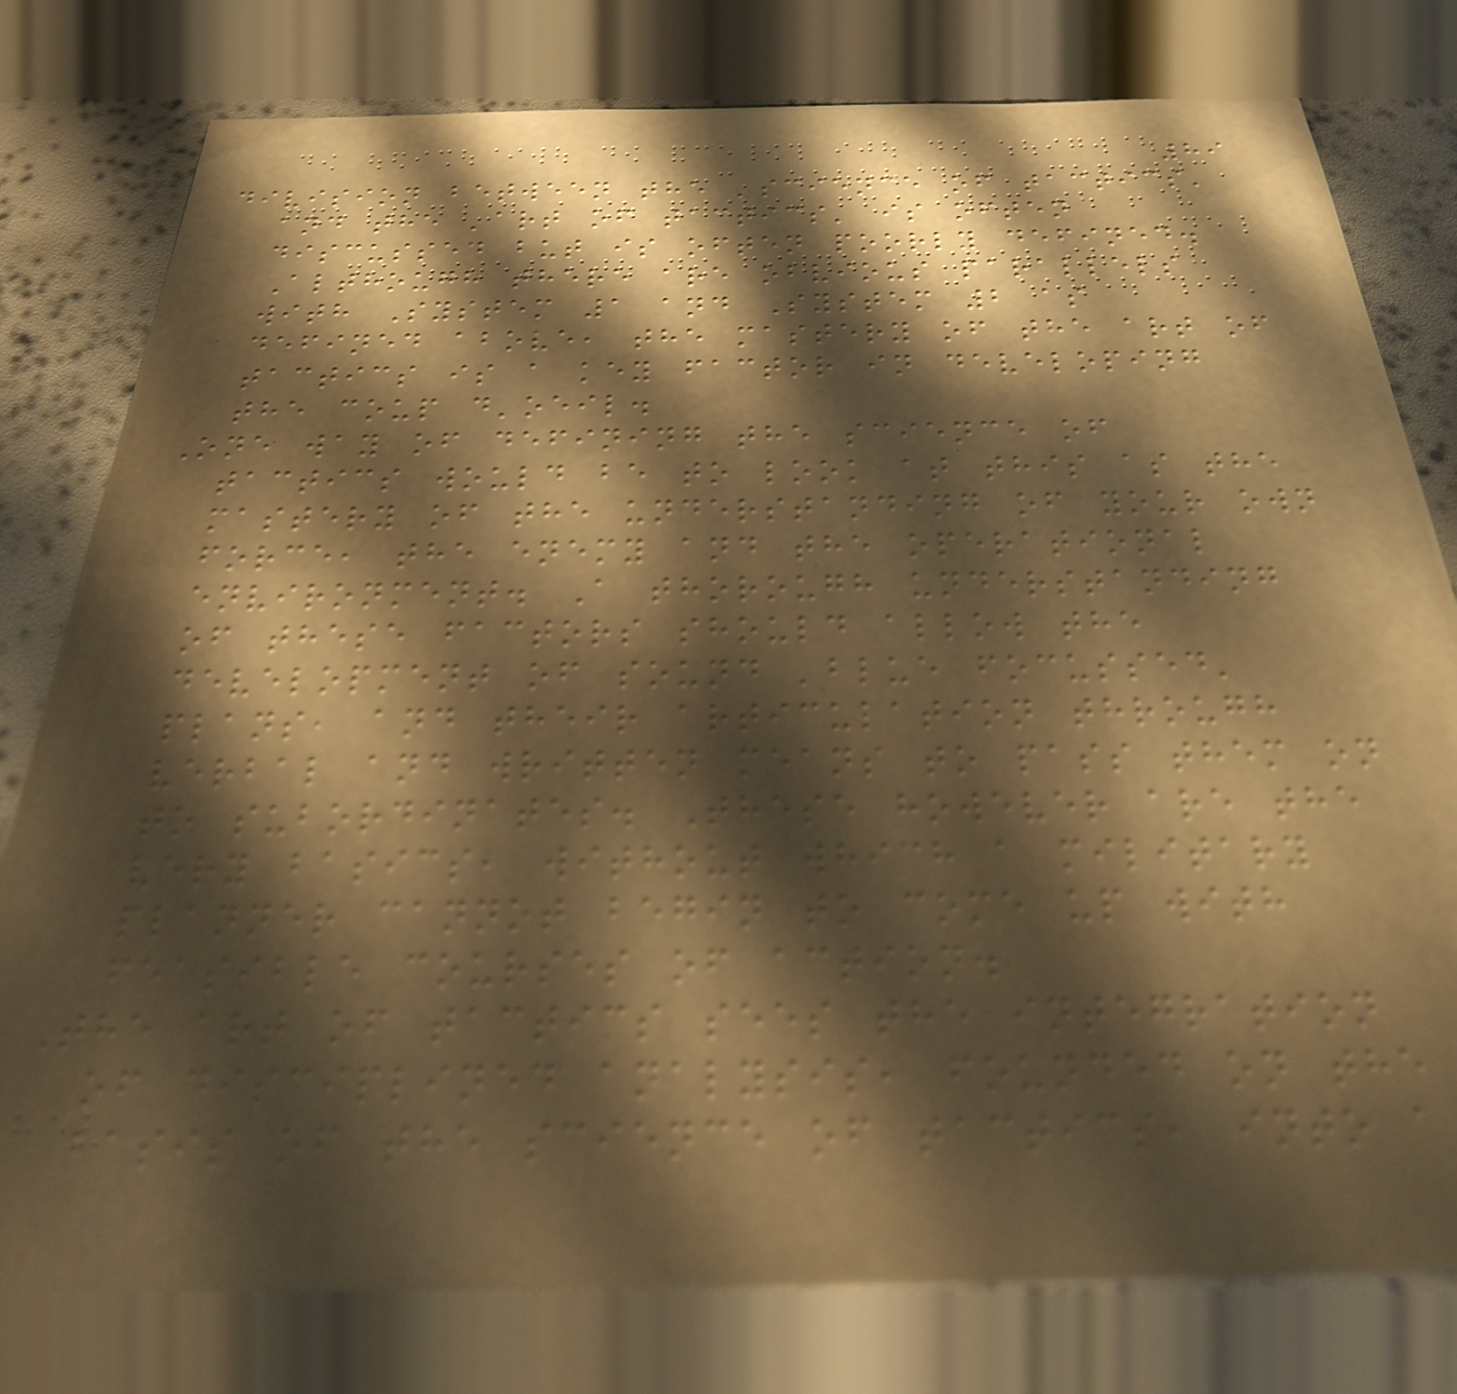89
division between the 'science of tactics'
and the 'art of tactics' is often
discussed but is often poorly defined.
Although there are obvious parallels
with System 1 and System 2 as
defined above, the mastery of the art of
tactics is a key factor in developing
the coup d'oeil.
One way of defining the science of
tactics would be to look at this as the
mastery of the understanding of your own
force, the enemy and the operational
environment. A thorough understanding
of these factors should allow the
development of sound 'blue focussed'
plans, and their articulation through
verbal and written means to pass them on
to subordinates. These however are the
very basics, without which a military
planner cannot begin to come up with
feasible courses of action.
The art of tactics sees the integration
of disciplined analysis, founded on the
basis of the science of tactics, into a
